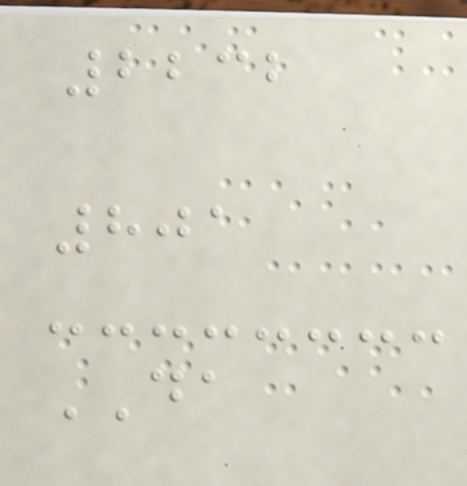2232
801
DA
